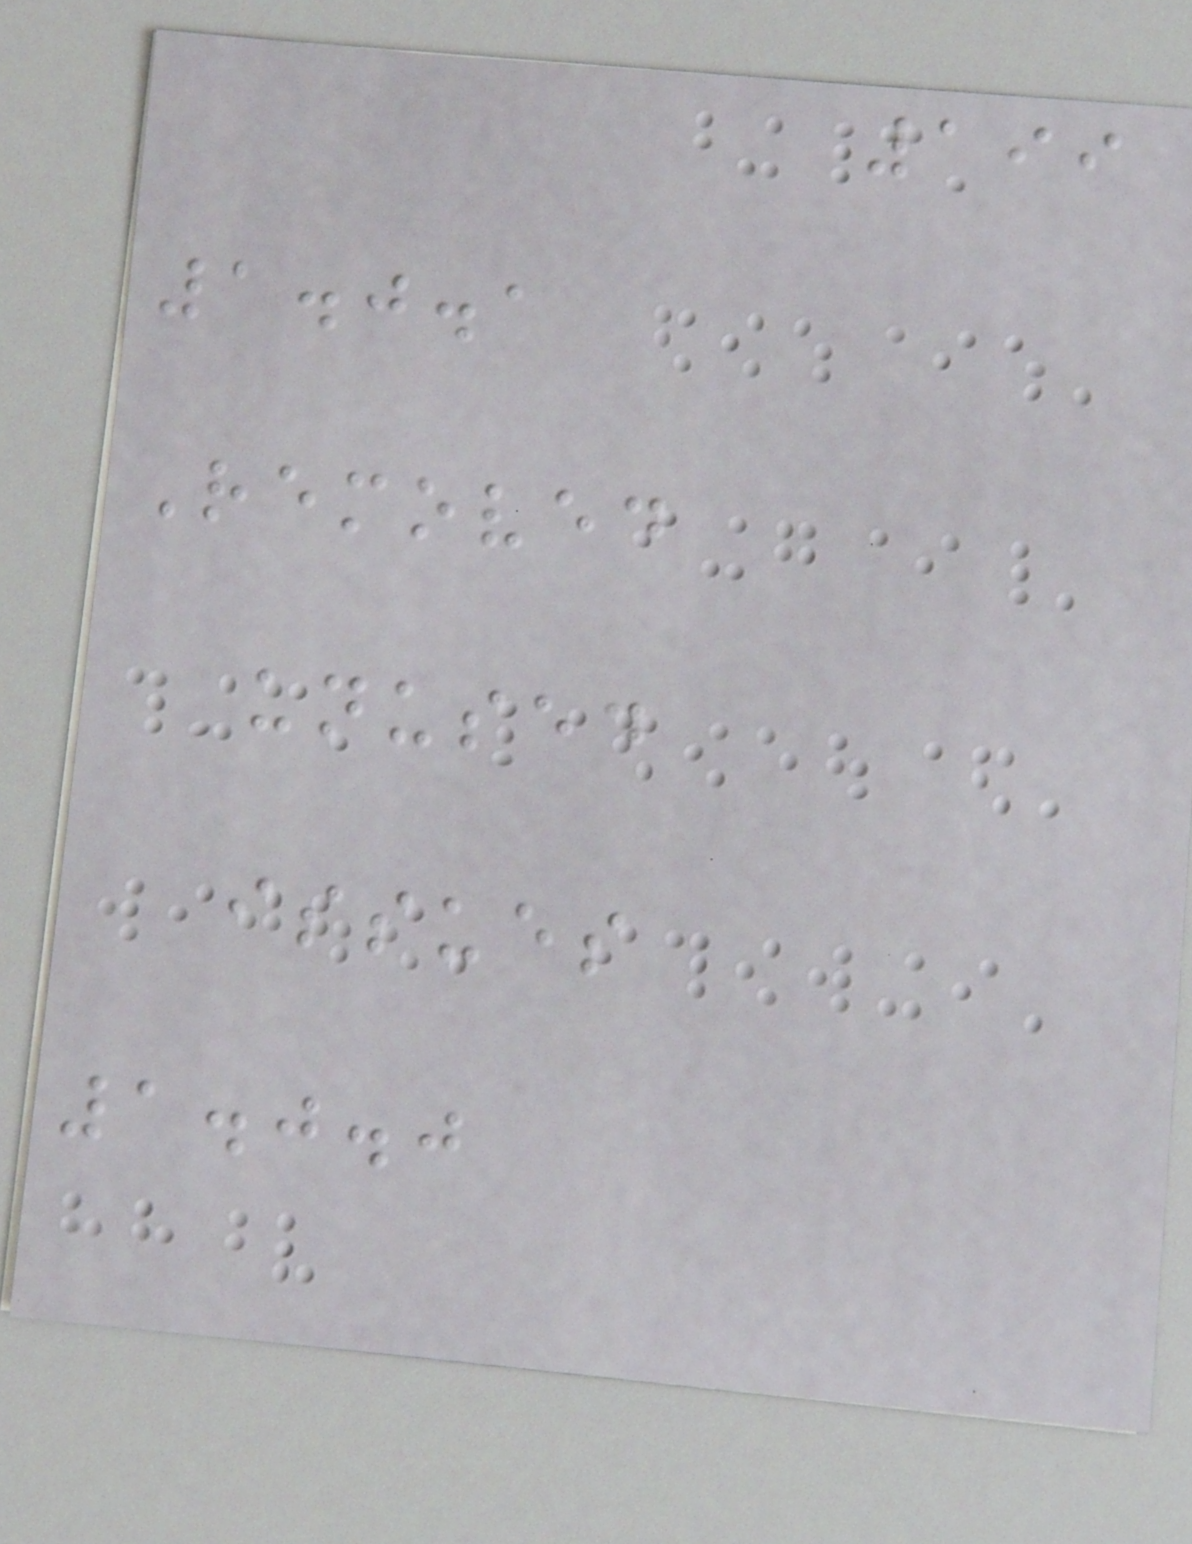199
1.0.1
Removed
unused
issues
1.0.0
